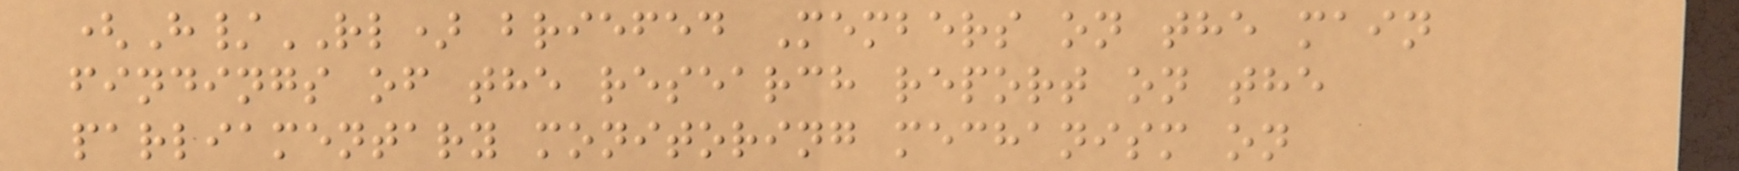(H/RL) briefed Members on the main
findings of the research report on the
parliamentary monitoring mechanism on
